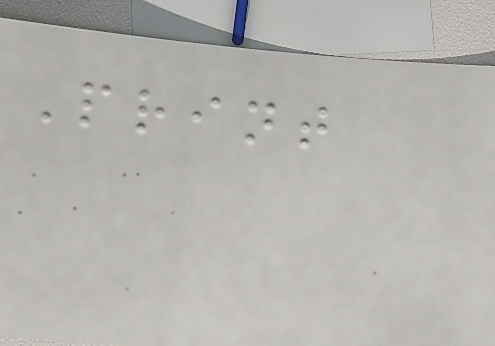Print
